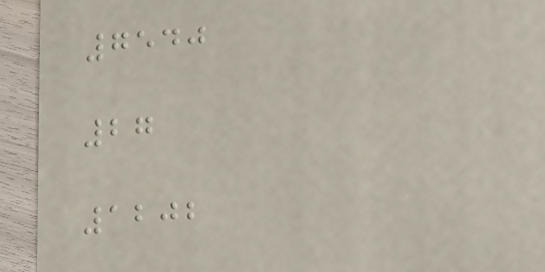7540
27
1202
